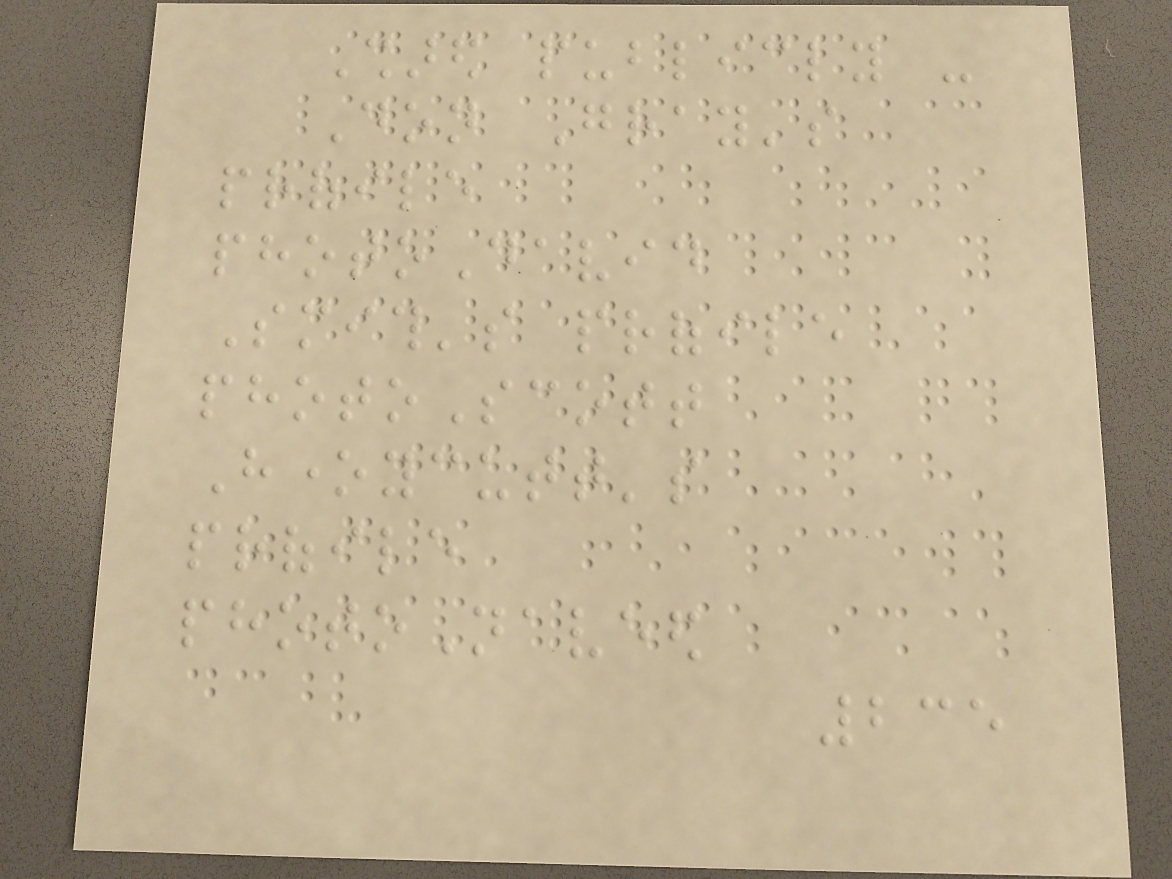Shared publicly -
Don Gray's
profile
photoDavid
Smith's profile
photoScott
Honeycutt's
profile
photoNaveed
235
